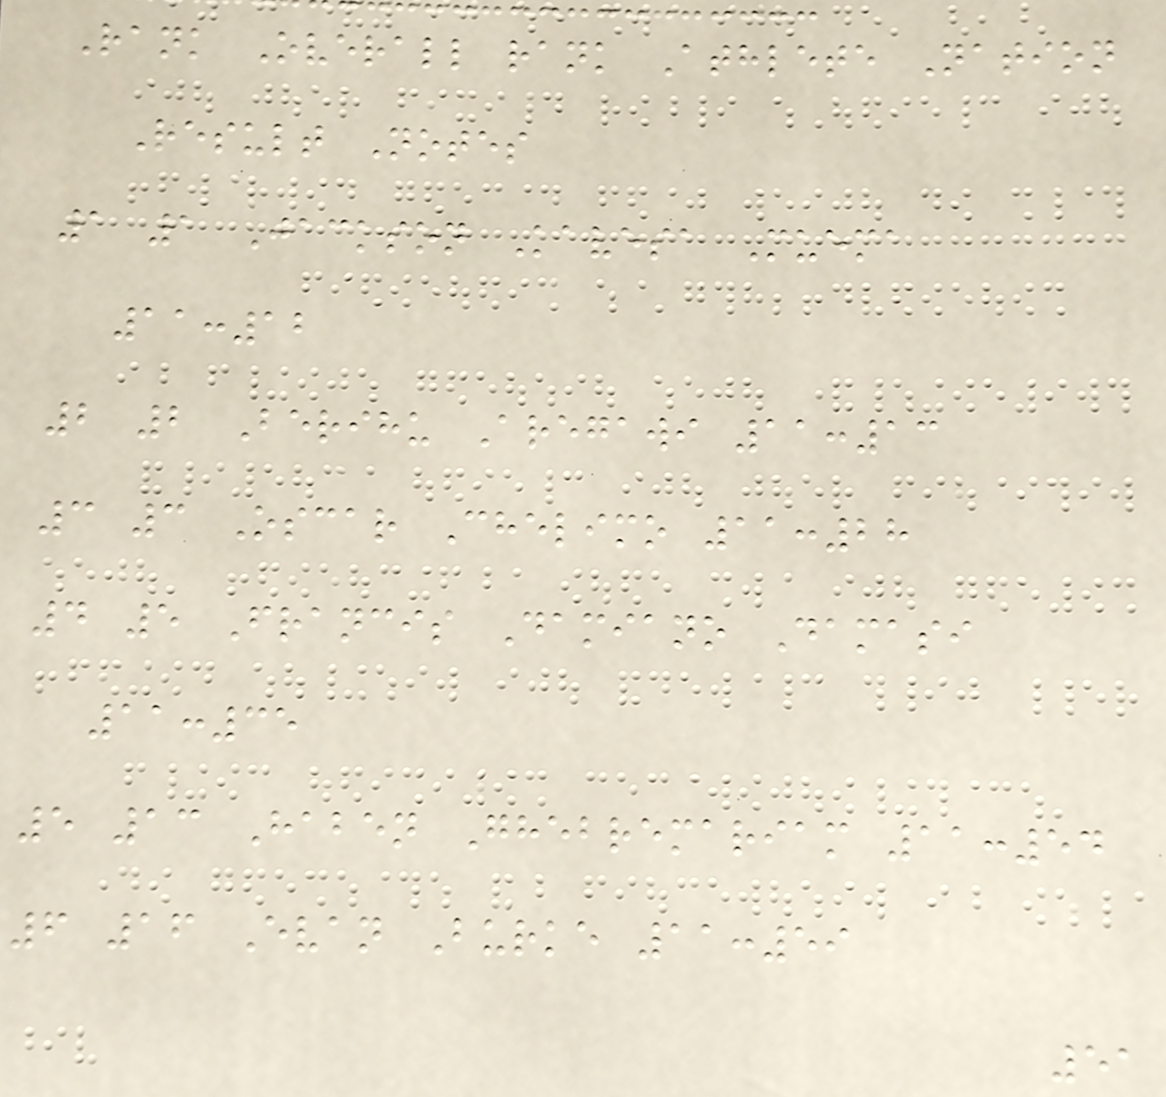Rank Overall rank Athlete Nation
Result Notes
1 1 Jackson Kavesa Muema
11:12
2 2 Berihu Aregawi 11:13
3 3 Oscar Chelimo 11:28
4 5 Francis Damiano Damasi
11:35
5 13 Haben Ghebremariam 11:54
6 16 Evan Burke 11:59
51
